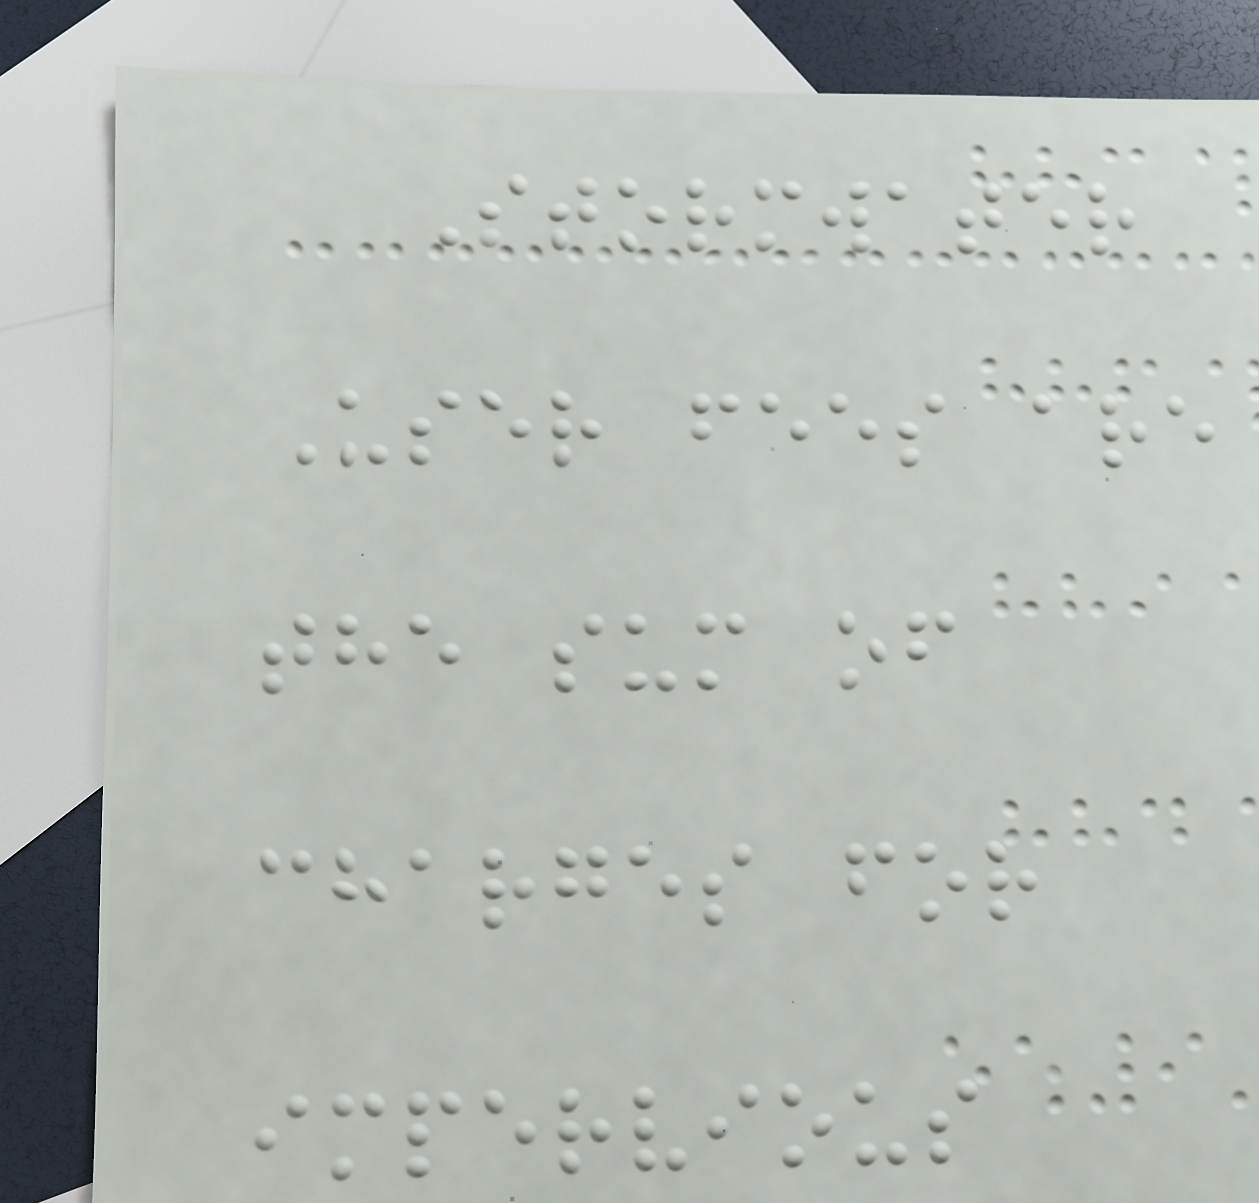Stormwater
User fees are
the sum of
charges for
impervious
